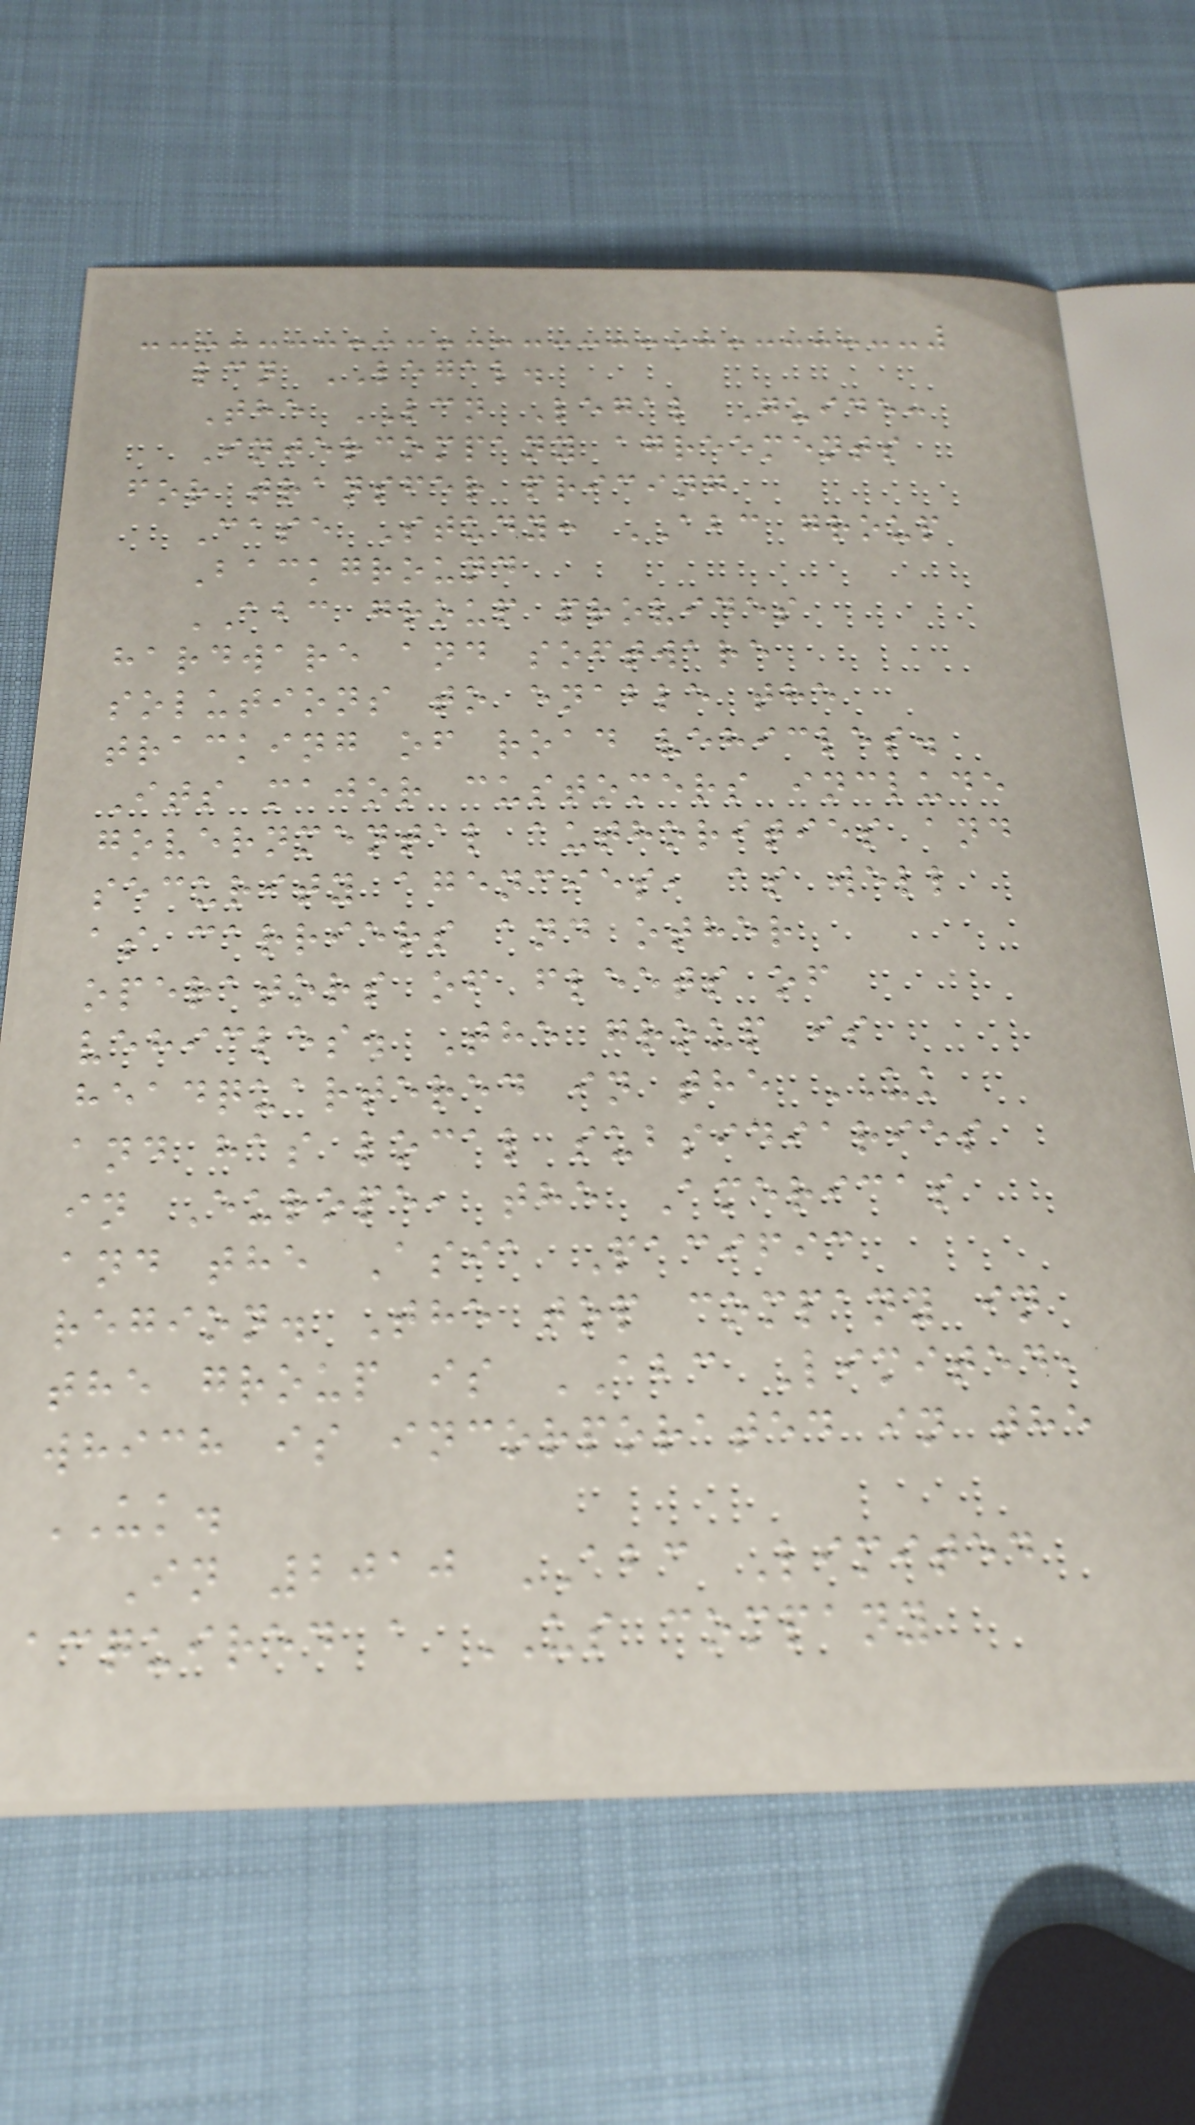lcn LEGAL.
The LCN Legal Guide:
Intercompany agreements
for transfer pricing
Case Study: ABC group
Background
ABC group provides
hardware and software
solutions to enable the
tracking of road vehicles.
Its major customers include
governmental authorities and
security agencies, as well
as carriers and other
operators of fleets of
vehicles. The group is
headquartered in the UK
and has local subsidiaries
in Europe, the Americas
and the Asia Pacific
region. The top company in
the group is ABC Limited,
which is incorporated in the
UK.
In 2010 ABC Limited
acquired a US company
